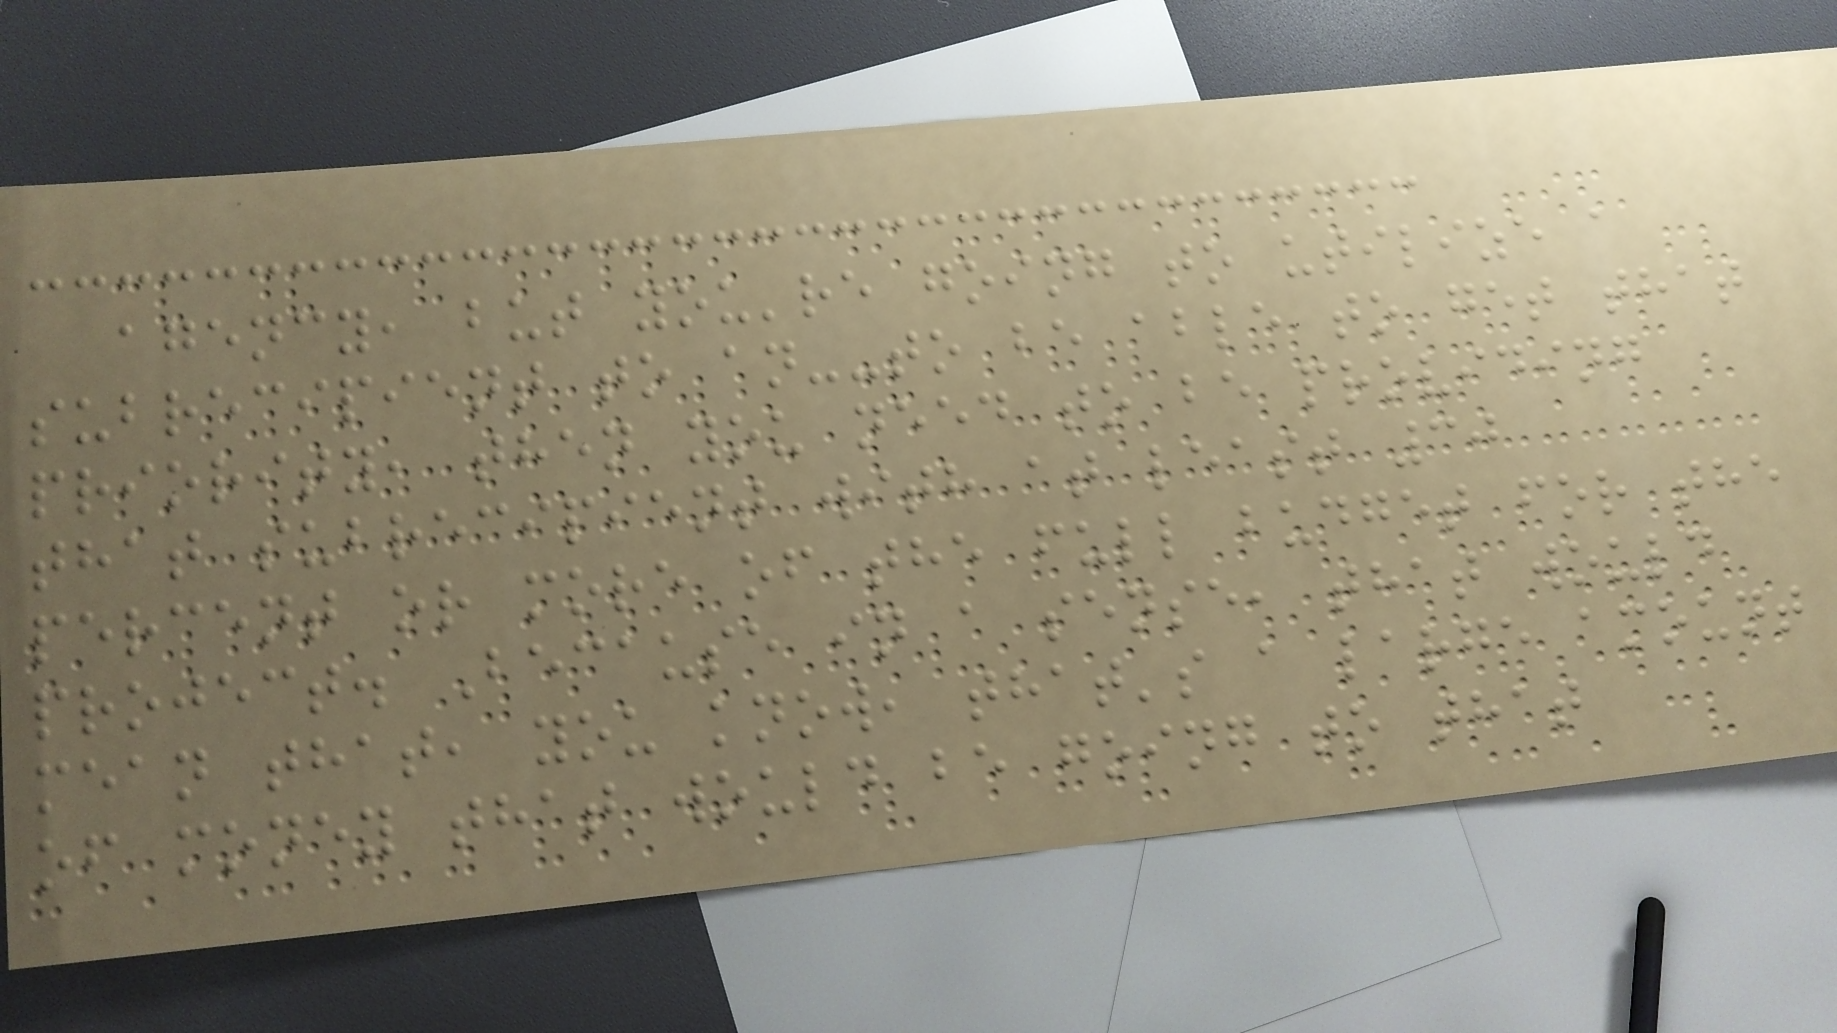agency, but you're going to utilize a
subrecipient to an--to be able to get that
priority, then you need to be providing
that subrecipient with at least 30
percent or more of the full budget for the
project. Because in a sense, that would
mean that, you know, that's a large amount
of money that would be going to that
